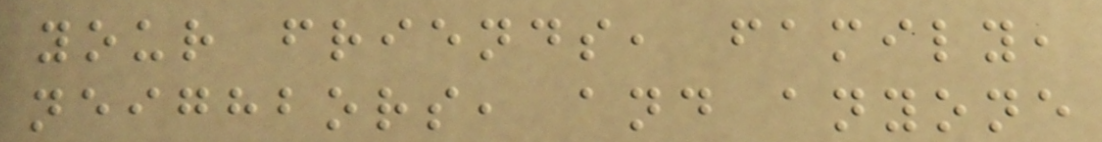your friends, family,
neighbors, and anyone
